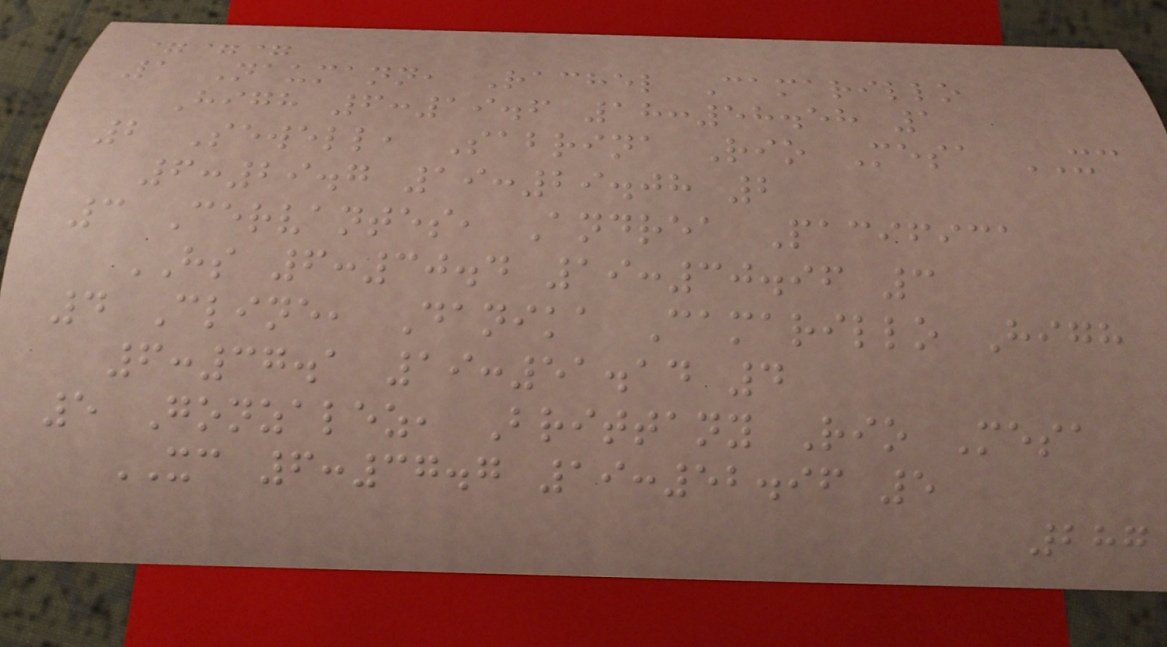===
1 Naumann, Rachel Camarillo
High 6:19.6 18:58.58 1
2 Sewell, Sabrina Rio Mesa XC
6:29.7 19:29.08 2
3 Cervantes, Andrea Pacifica
HS 6:30.4 19:30.96 3
4 Cline, Danika Camarillo High
6:37.1 19:51.14 4
5 Gonzalez, Brittany Rio Mesa
XC 6:37.7 19:52.96 5
287
